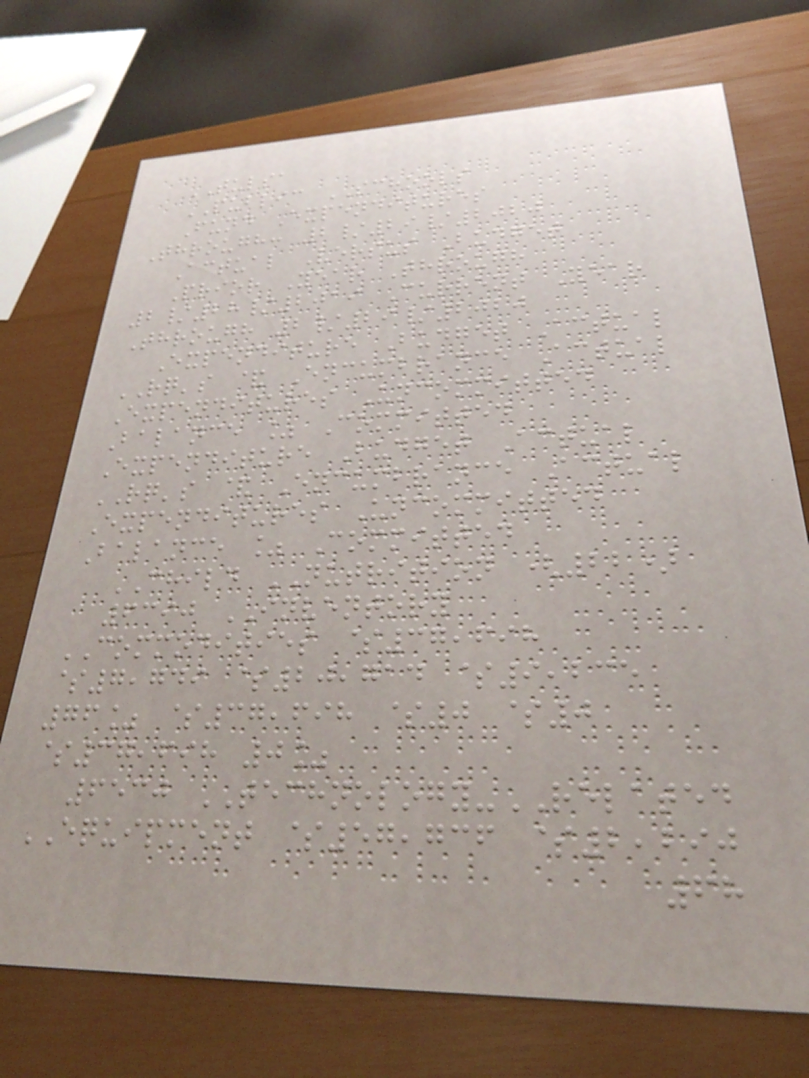TULSA
PUBLIC SCHOOLS
Fund Expenditures
Through: 2/29/2020
Actual Versus Budget
Prior Year Through
2/28/2019 Current Year
Through 2/29/2020
Expenditure Budget Actual
RQ's & Encumbrance Actual
Expenditures Uncommitted
Balance % Committed
Expenditure Budget Actual
RQ's & Encumbrance Actual
Expenditures Uncommitted
Balance % Committed
CHILD NUTRITION (22)
6390 INVENTORY
COMMODITIES $37,698
$7,749 $20,714 $9,235
76% $37,698 $0 $0
$37,698 0%
6530 TECHNOLOGY-RELATED
EQUIPMENT $57,736 $2,290
68
